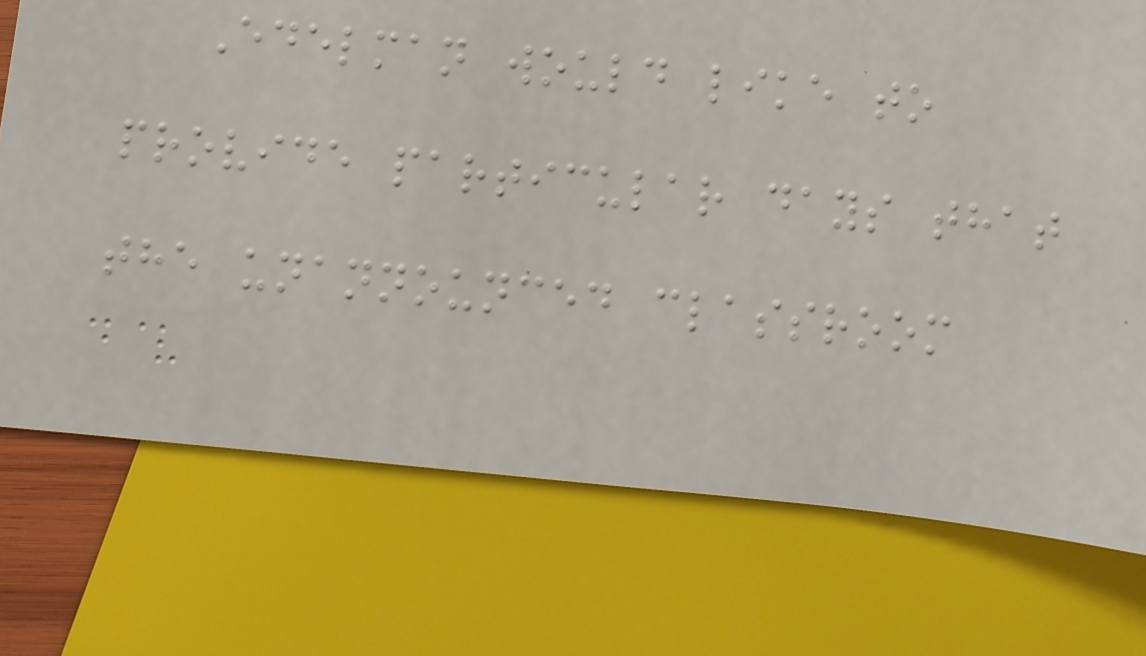Edelman would like to
provide particular days that
the unannounced classroom
